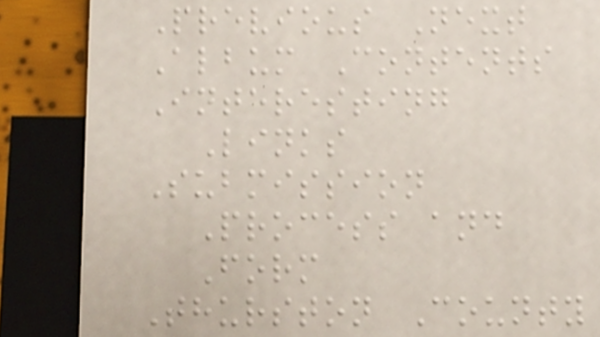Previous Next
Album Contents
Interesting
Links
Submission
Process and
Form
Thurston County
